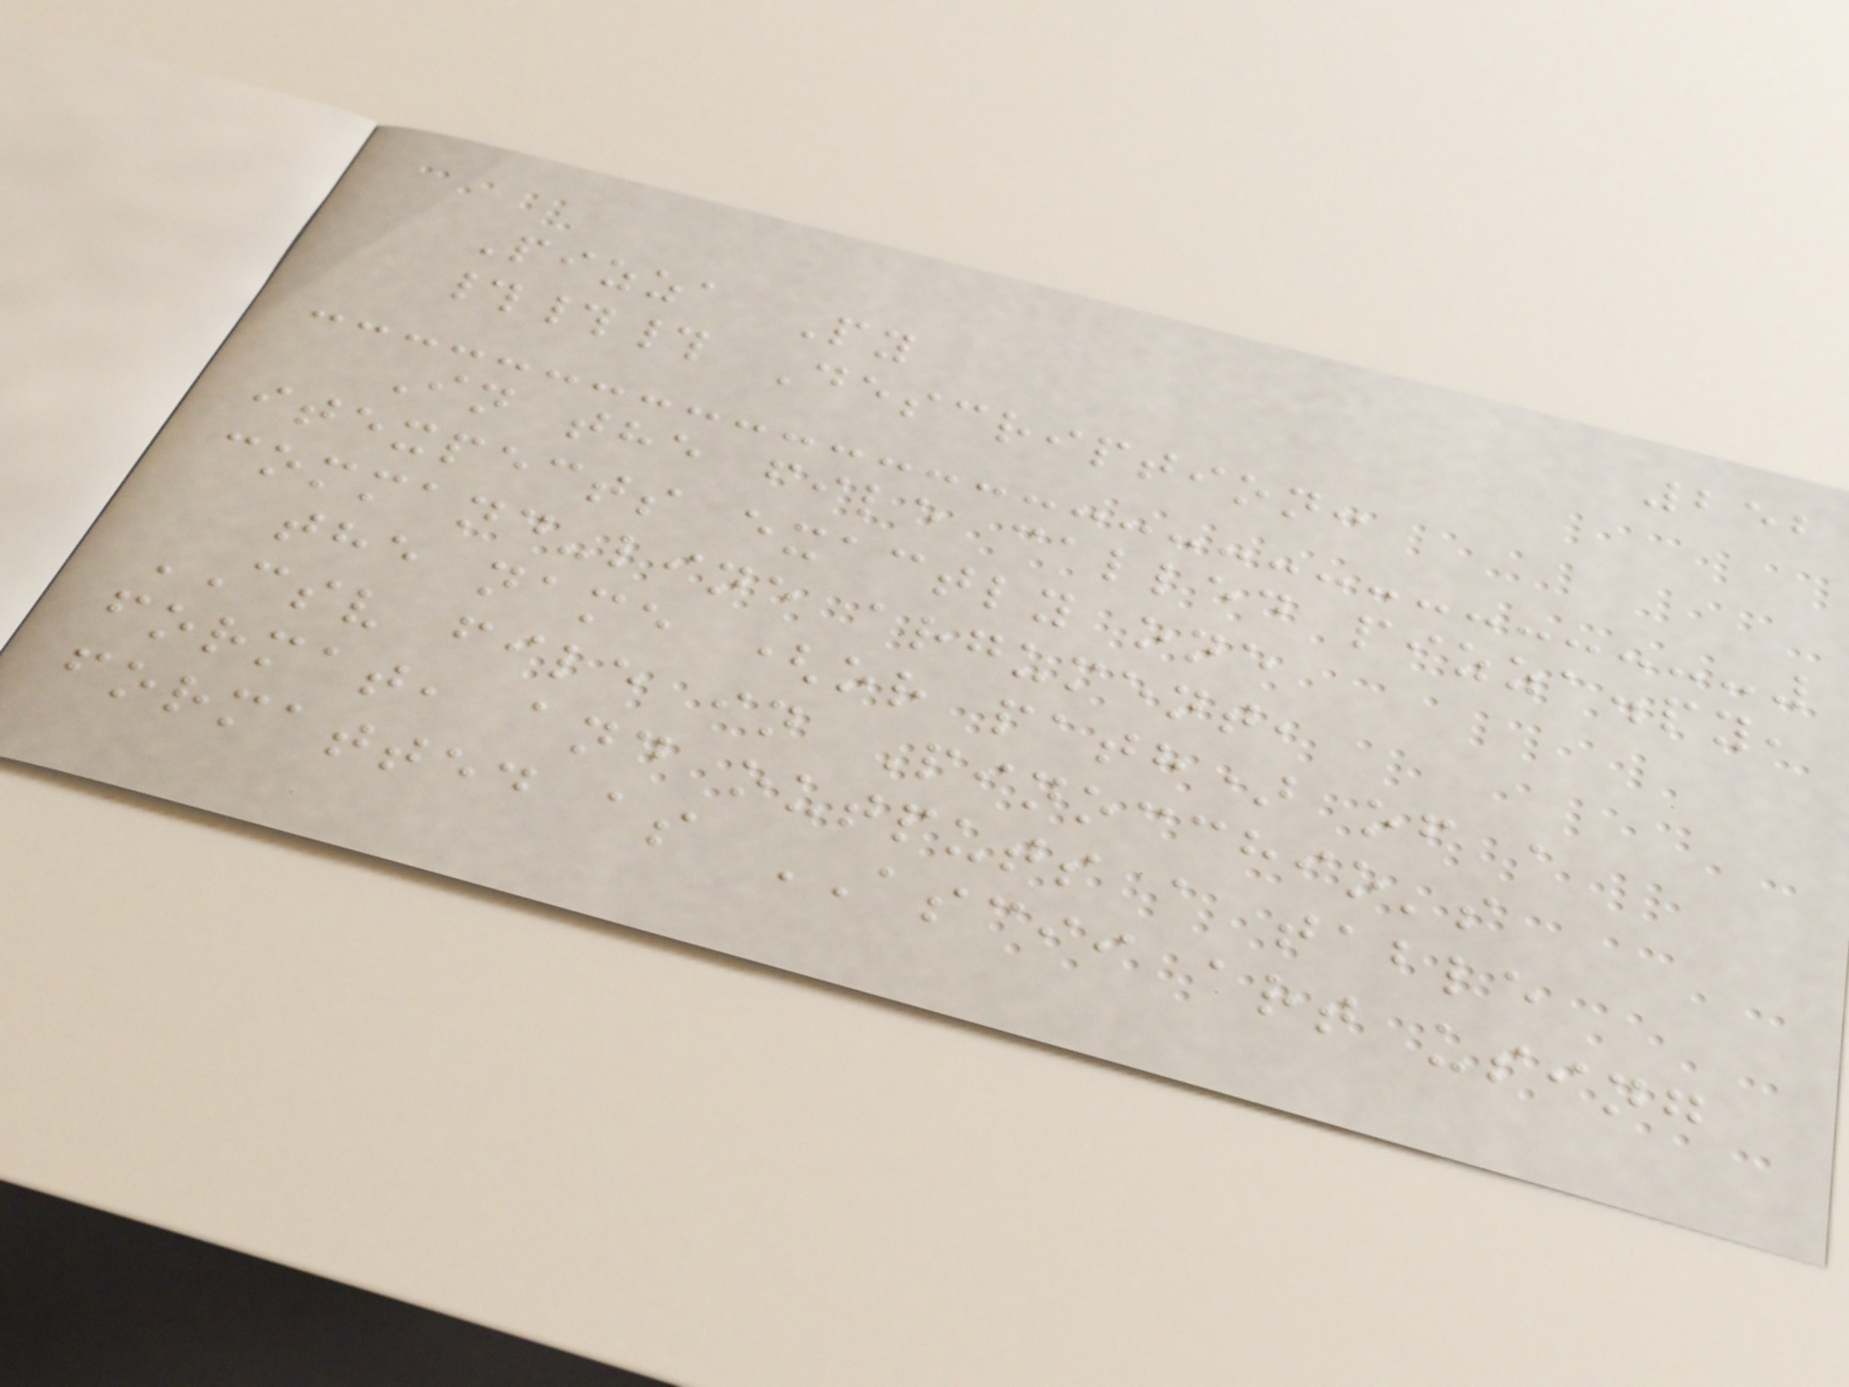252
Pizza Py
### Description:
In the file called pizza.py,
itexpects exactly one
command-line argument,
the name (or path) of a
CSV file in Pinocchio's
format, and outputs a table
formatted as ASCII art using
